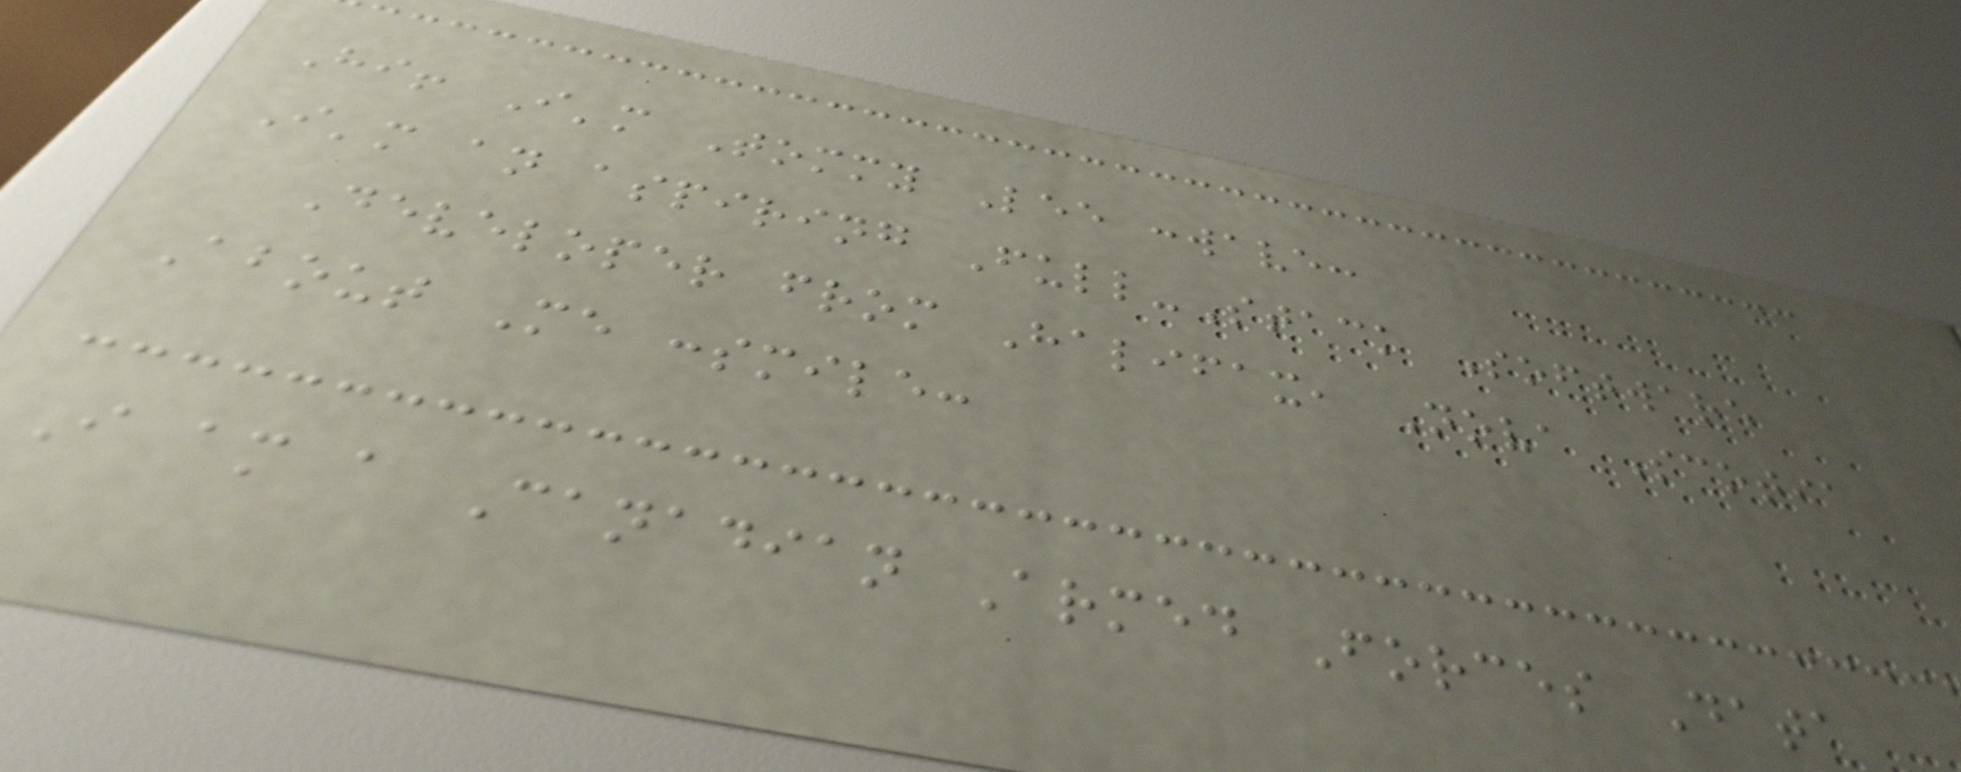Hi! I'm Tommy Lee :wave:
I'm an aspiring Full-Stack Software
Developer from Halifax, Nova Scotia
About Me :smile:
I am a Canadian Armed Forces Data
